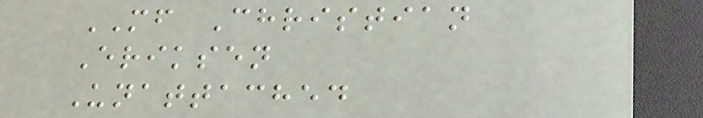MF Christian
Eriksen
Unattached
